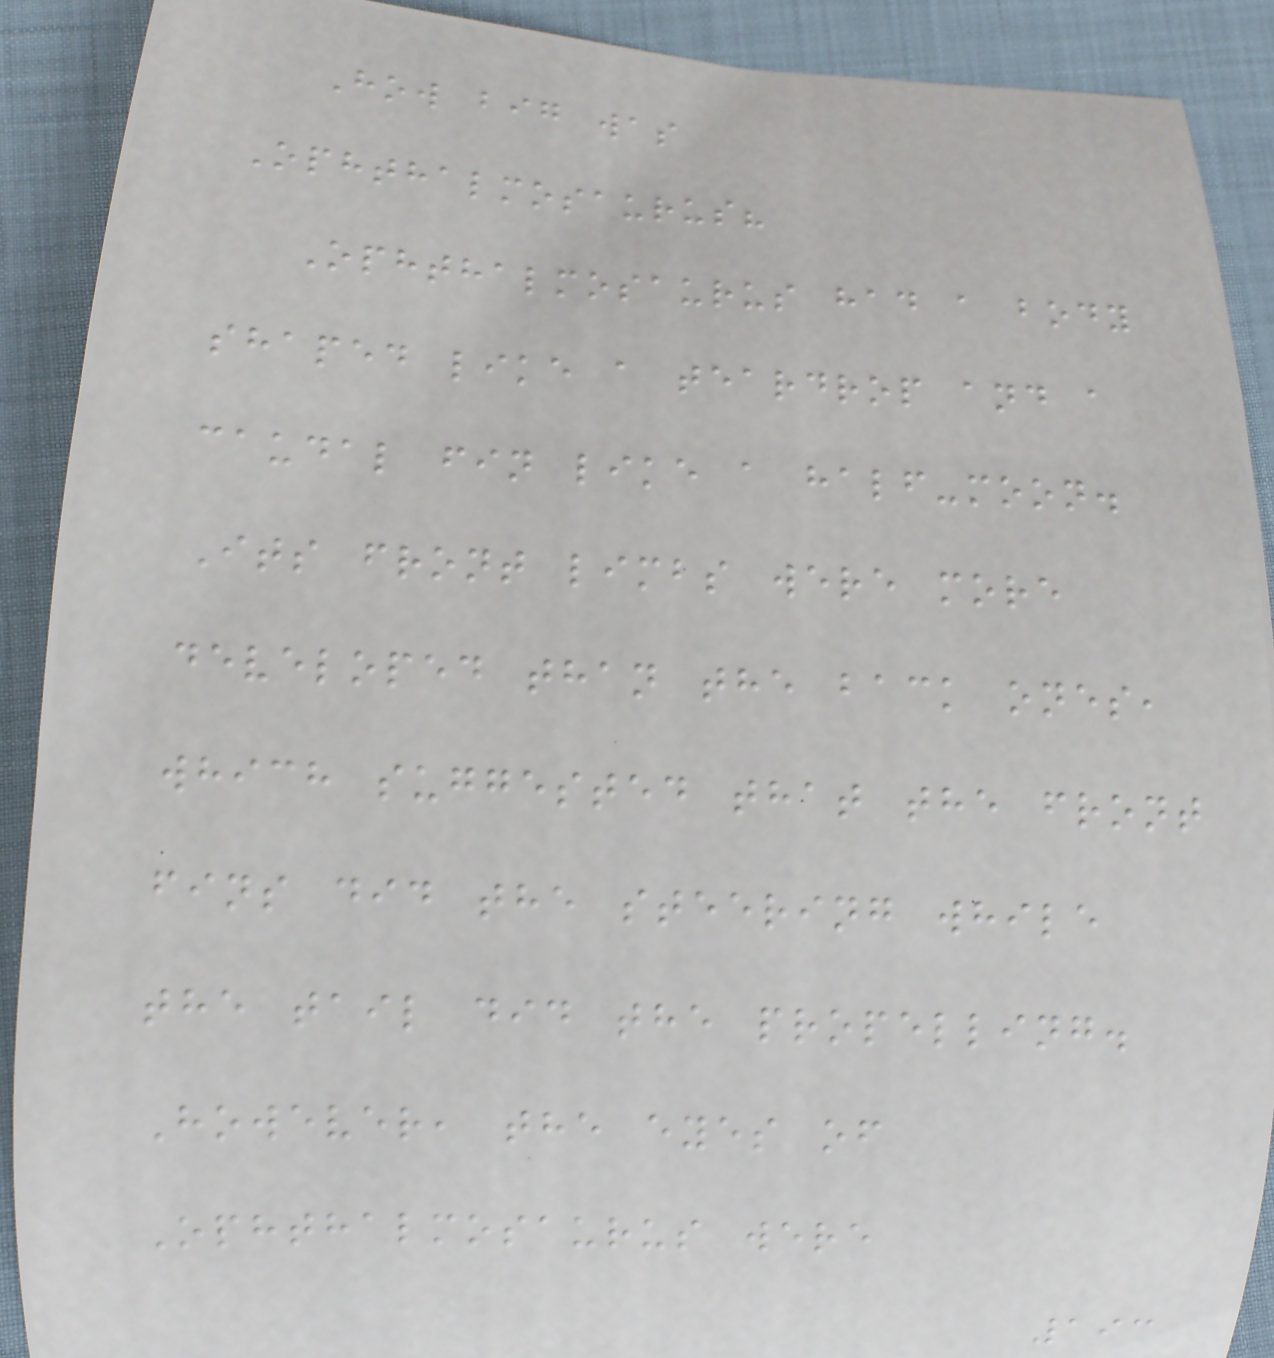How big was
Ophthalmosaurus?
Ophthalmosaurus had a body
shaped like a teardrop and a
caudal fin like a half-moon.
Its front limbs were more
developed than the back ones,
which suggested that the front
fins did the steering while
the tail did the propelling.
However, the eyes of
Ophthalmosaurus were
193
